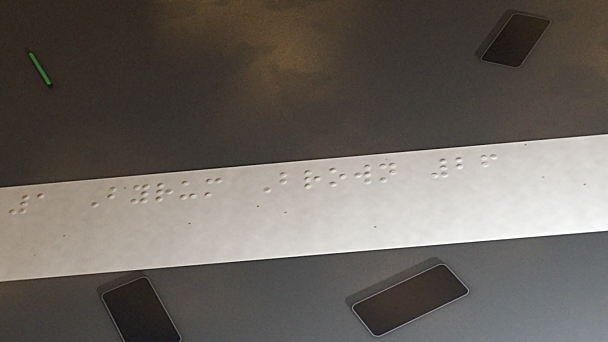1 Byrum Brown 26
